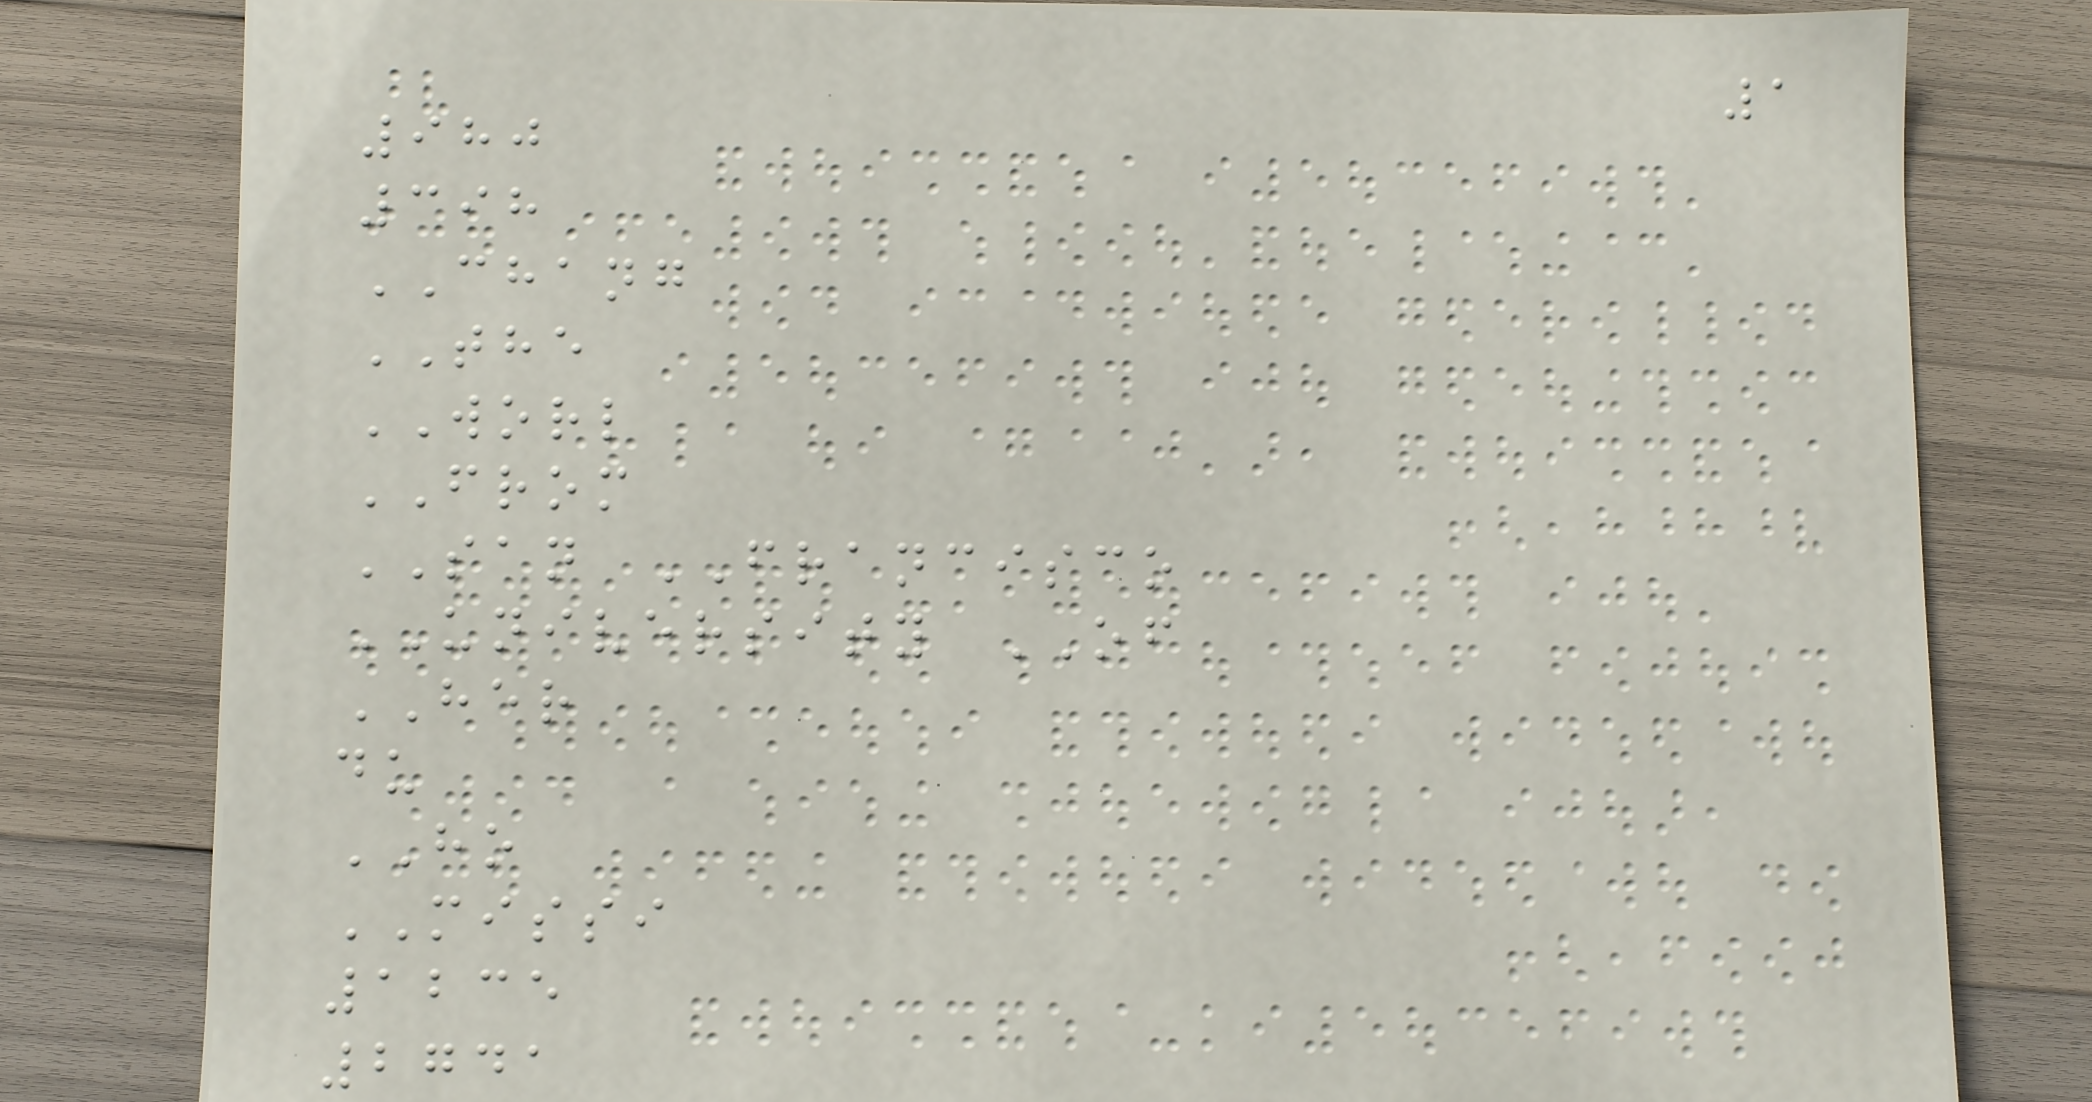1
980
398
CHANG
THE
WORL
FROM
SAN FRANCISCO
UNIVERSITY OF
HER
du
HO
MISSI
1235
2741
